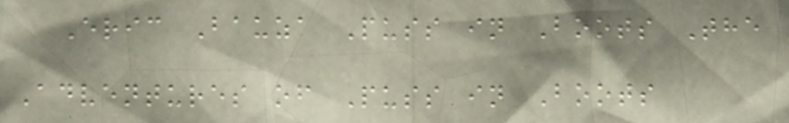Eric Bauza Puss in Boots The
Adventures of Puss in Boots
